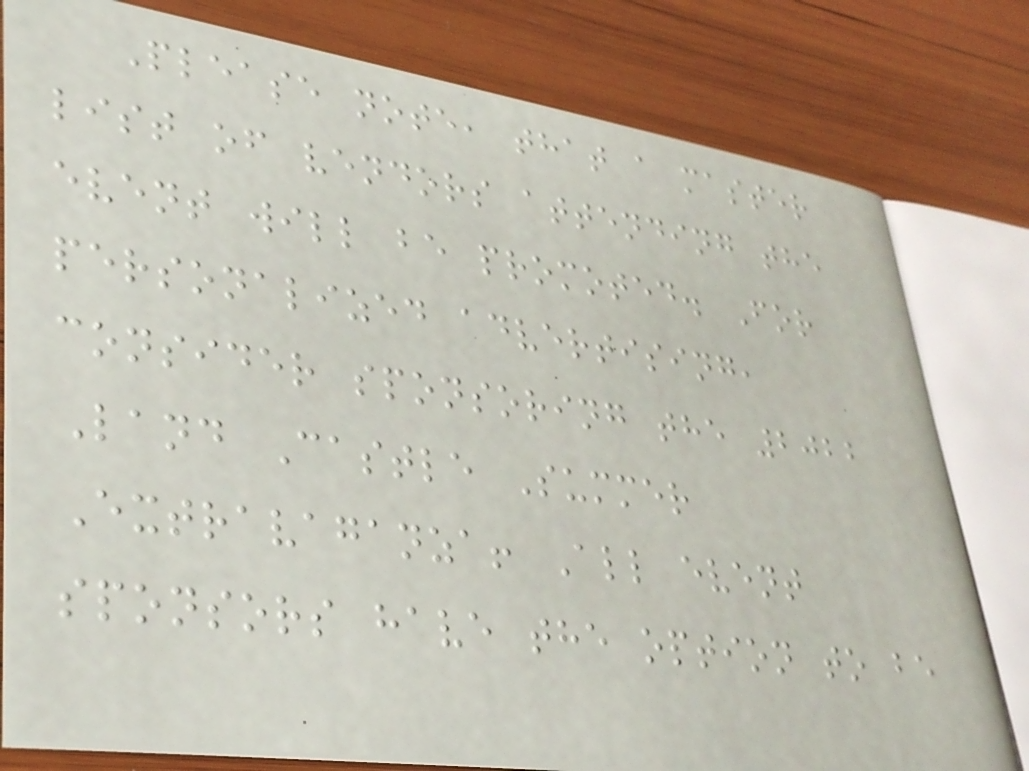Please note, that a master
list of vendors attending the
event will be promoted. For
personalized advertising,
consider sponsoring the 2022
Land Castle Summer
Extravaganza! All event
sponsors have the option to be
